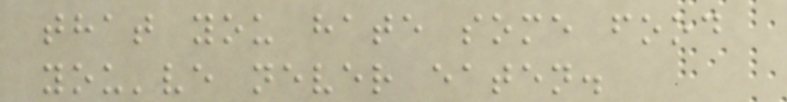that you hate some food
you've never eaten.
